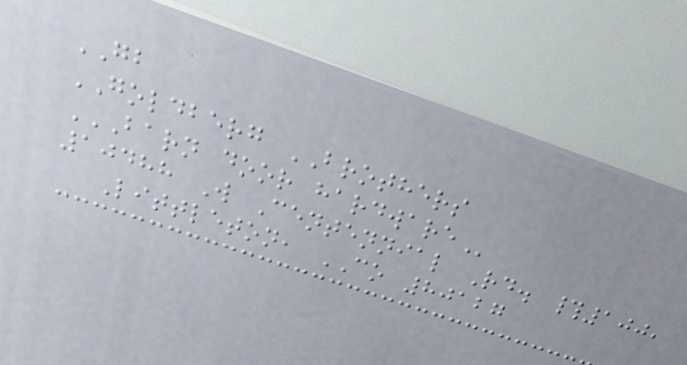GB
GOLDBERG BROTHERS
BARN DOOR HARDWARE
10488 W Centennial Rd. #100,
Littleton, CO 80127
